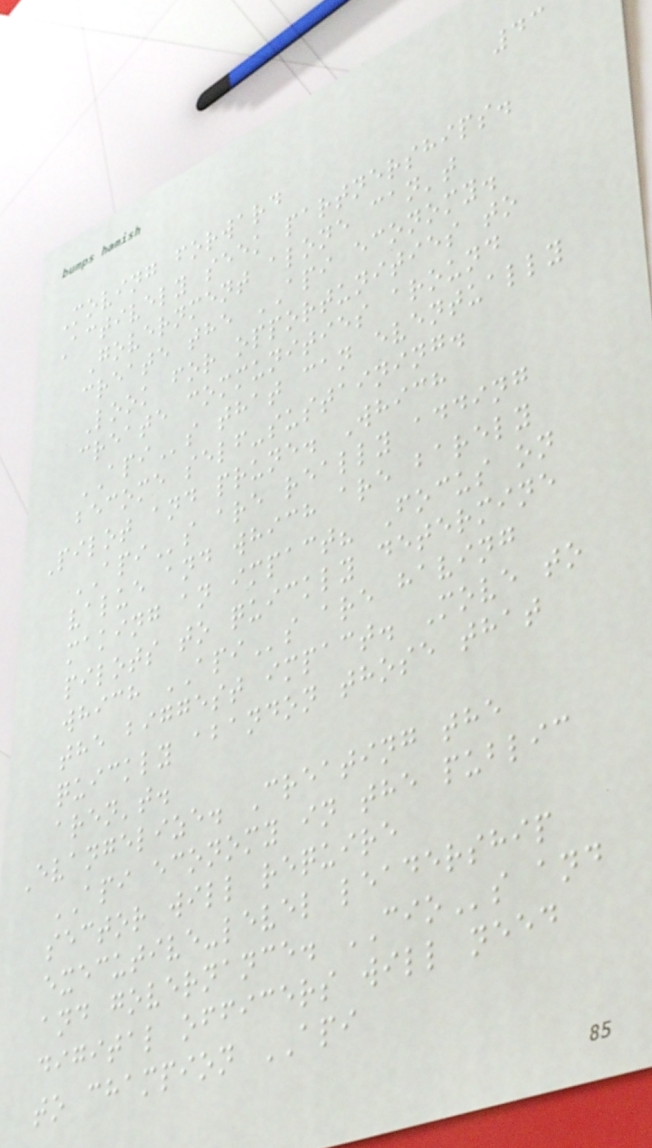43
Moving forward
Actively seek partnerships.
Government alone can't
create the API economy.
Look for opportunities to
create communities around
APIs that can eventually
become self-sustaining.
Pilot and prune. Which
APIs are really adding
value and which are barely
making an impact? Focus on
pilots to quickly determine
which APIs are having
the biggest impact. Move to
quickly abandon those that
aren't.
Evangelize. Creating the
API economy in the public
sector will require
executive-level leadership
and governance. CIOs and
digital officers will need
to champion API
